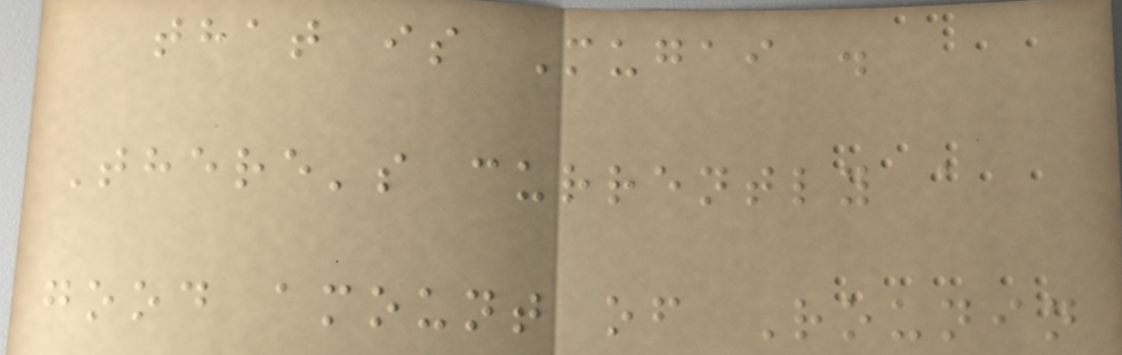that is Mugai .
There's currently a
good amount of Rounin
